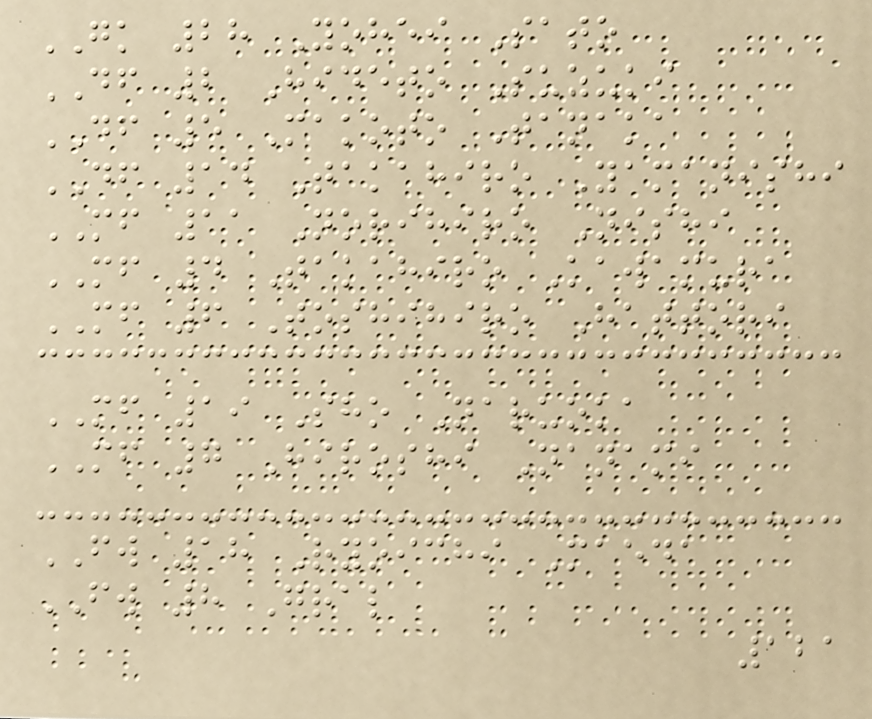GK 28 Yohei Sato
DF 2 Hideto Suzuki
DF 5 Makoto Tanaka
DF 14 Takahiro Yamanishi
MF 11 Norihiro Nishi
MF 4 Takahiro Kawamura
MF 6 Toshihiro Hattori
MF 19 Sho Naruoka
MF 7 Hiroshi Nanami
FW 18 Ryoichi Maeda
FW 8 Gral
121
